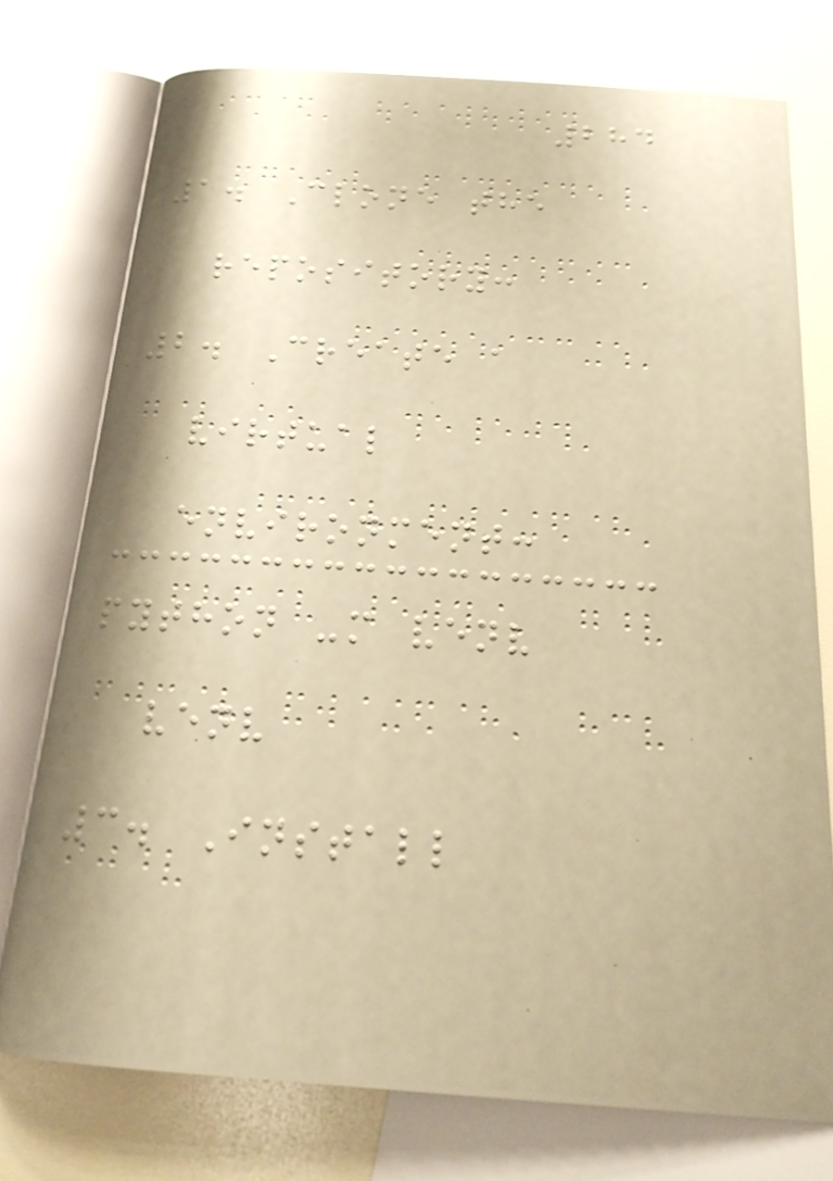284
1. Clone the
repository:
2. Create a
virtual
environment:
python -m venv
venv
3. Install
